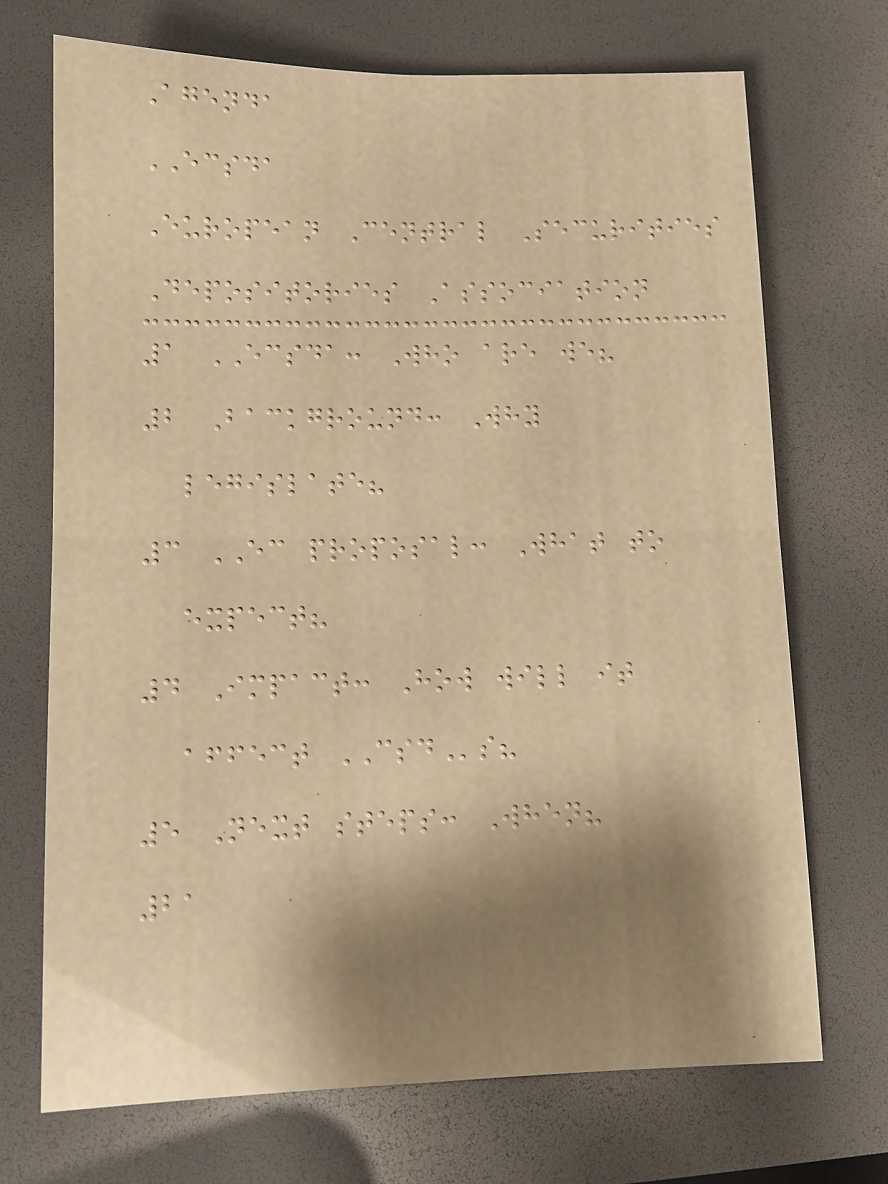Agenda
ECSDA
European Central Securities
Depositories Association
1 ECSDA: Who are we?
2 Background: Why
legislate?
3 EC proposal: What to
expect?
4 Impact: How will it
affect CSDs?
5 Next steps: When?
21
